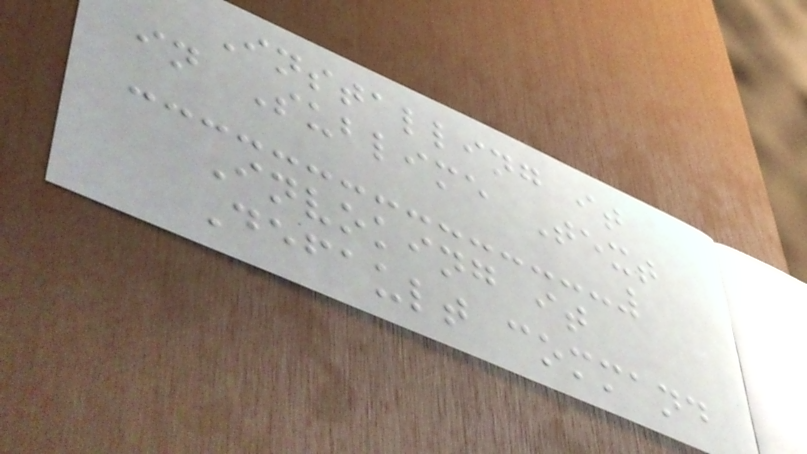Installing it
in Sublime Text
Invoking it
Default command
